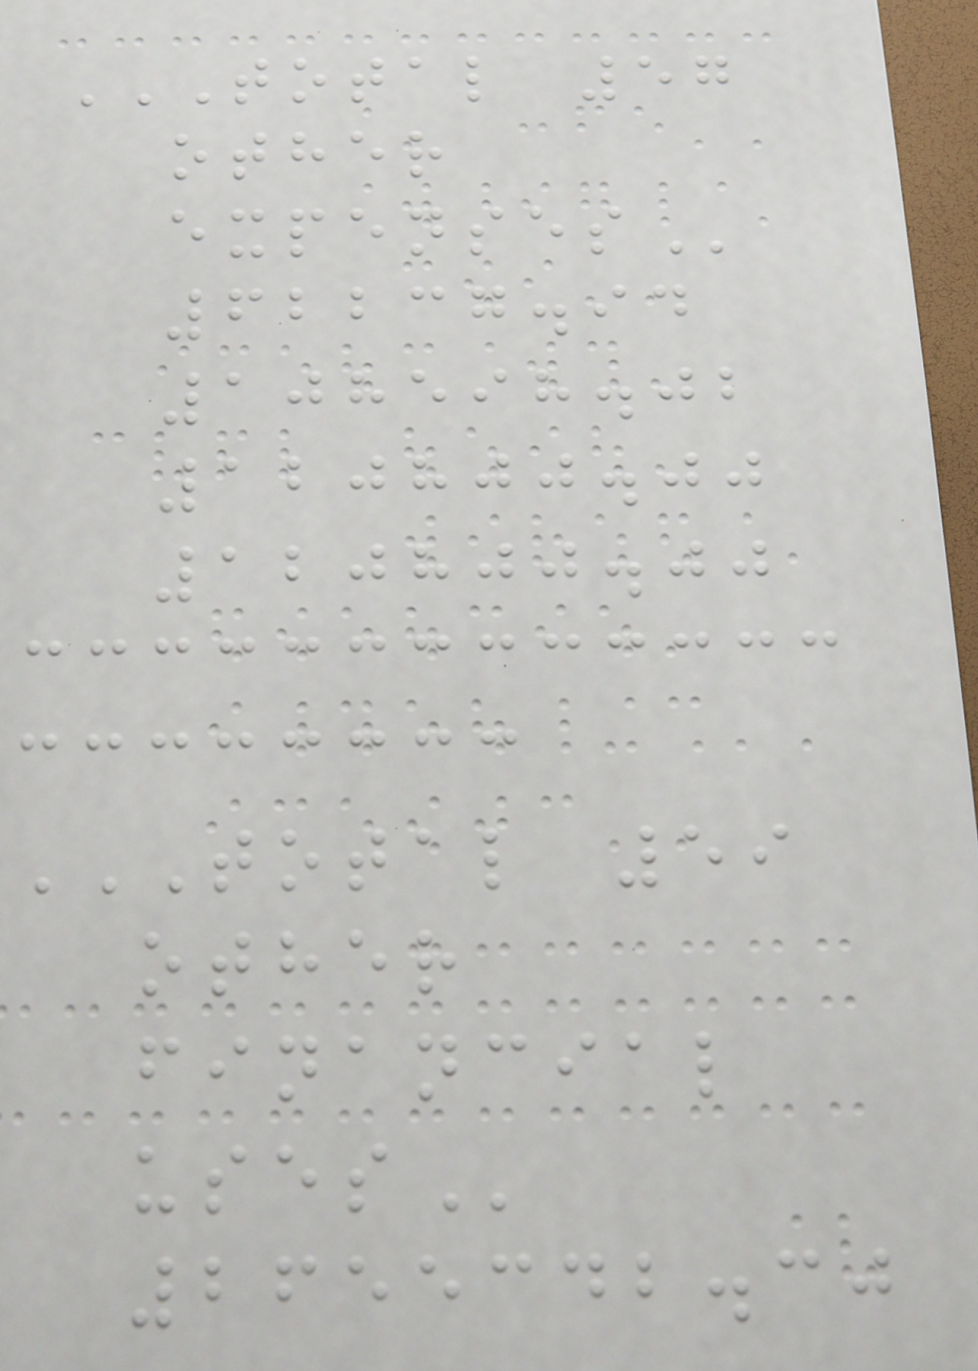TOTAL 57
OTHER
EXPENSES
62237.94
108598.02
120800.00
120800.00
TOTAL 59
OTHER
FINANCIAL
USES
2655342.30
